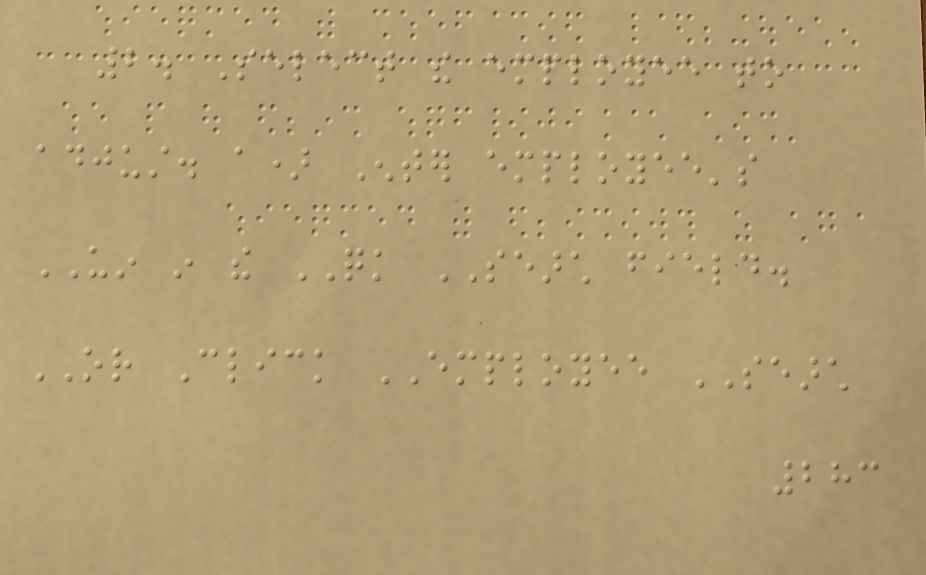2. Select the employee to
adjust. a) Enter employee's
UIN in the QUICK SEARCH field.
OR Click EMPLOYEE SEARCH
283
